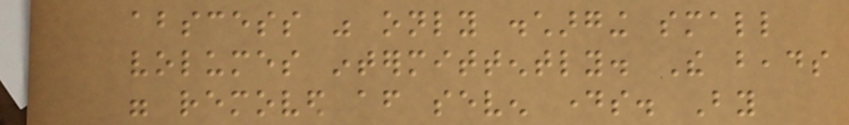abscess was only discharging small
volumes intermittently. The beads
were removed after seven days. By
